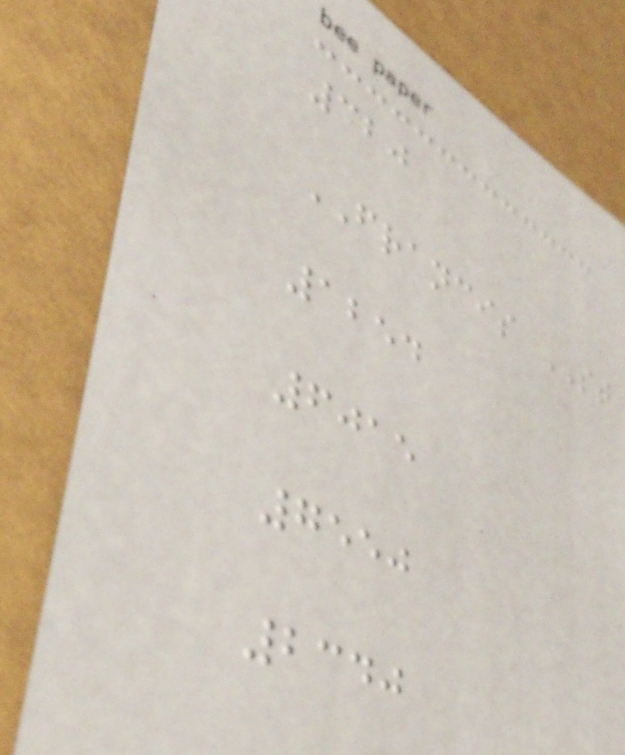320
FRANCIS ST
1254
6015
7550
2340
